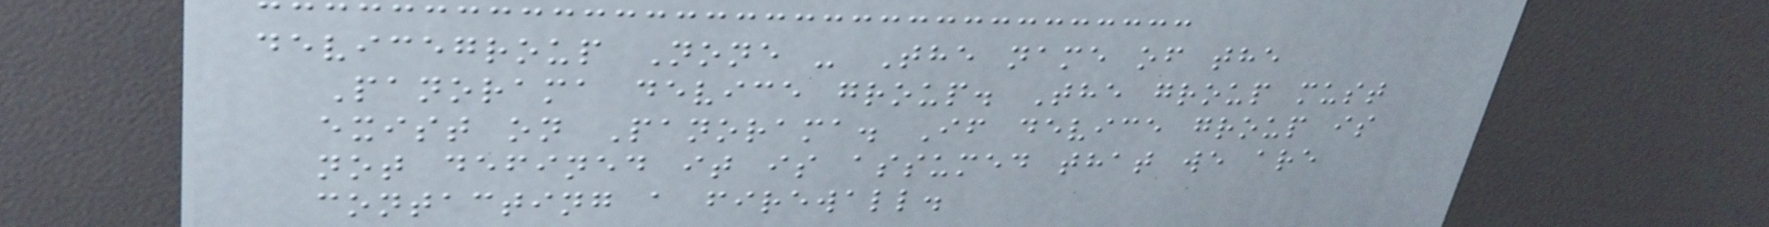devicegroup None - The name of the
Panorama device group. The group must
exist on Panorama. If device group is
not defined it is assumed that we are
contacting a firewall.
